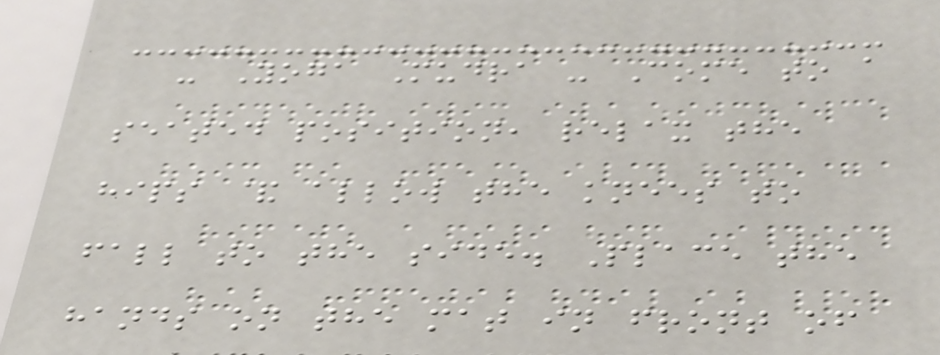- Yoga Mudra - Come to a
seated position, relax the
hips & allow the knees to
fall to the side. Place the
hands on the mat in front of
